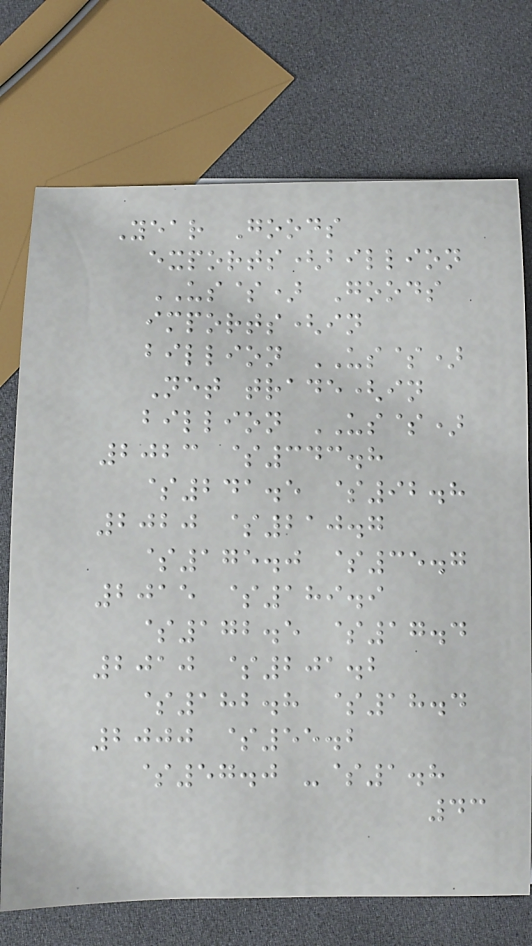Year Goods
exports(billion
US$) Goods
imports(in
billion US$)
Net trade(in
billion US$)
2023 $343.8
$241.5 $92.8
2020 $210.7
$175.0 $35.7
2015 $189.9
$172.5 $17.4
2010 $201.2
$182.8 $18.4
2000 $55.2
$57.0 -$1.8
43
